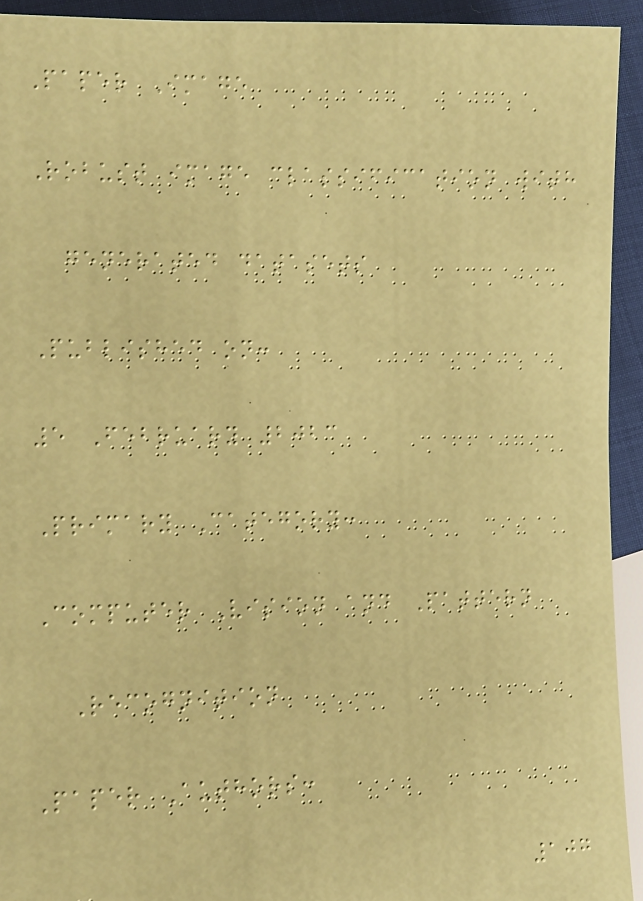Paper Image
Robust image classification with
generated datasets
Published on:
5 February 2023
Primary Category:
Computer Vision and Pattern
Recognition
Paper Authors:
107
